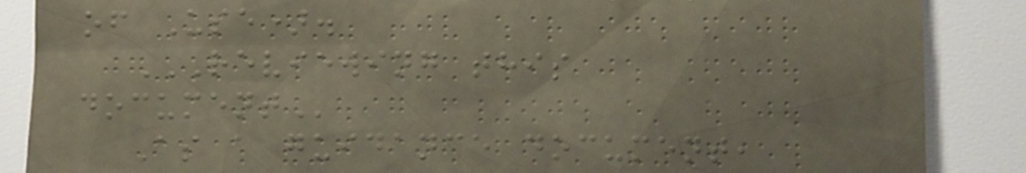of Use).
REVIEWING THIS
DOCUMENT
As a guidance document,
